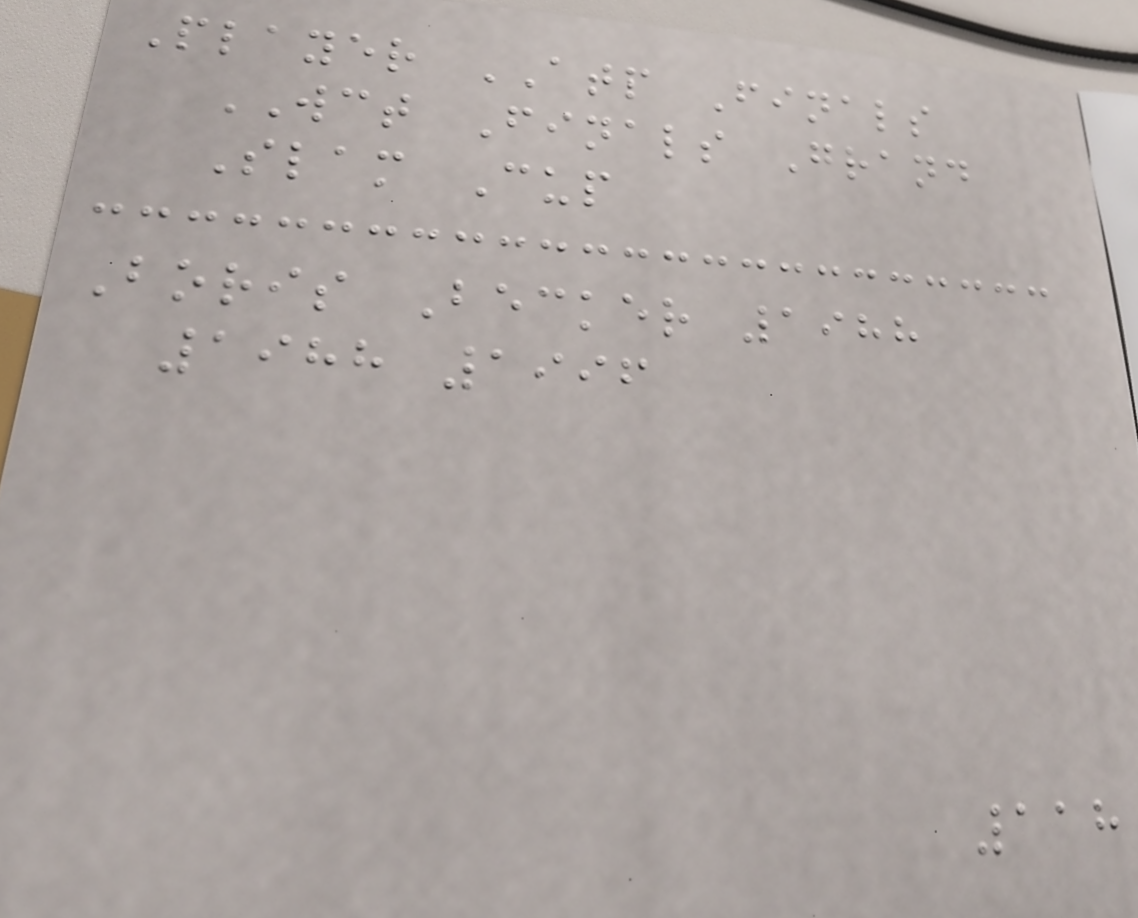Player ATP Finals
WCT Finals Grand
Slam Cup
Boris Becker 1988
1988 1996
118
